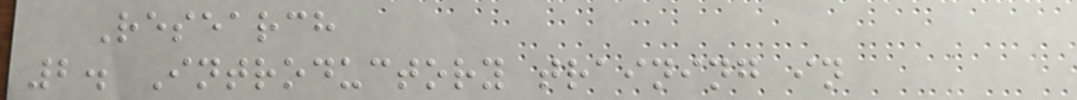Research
2. Introductory training in
